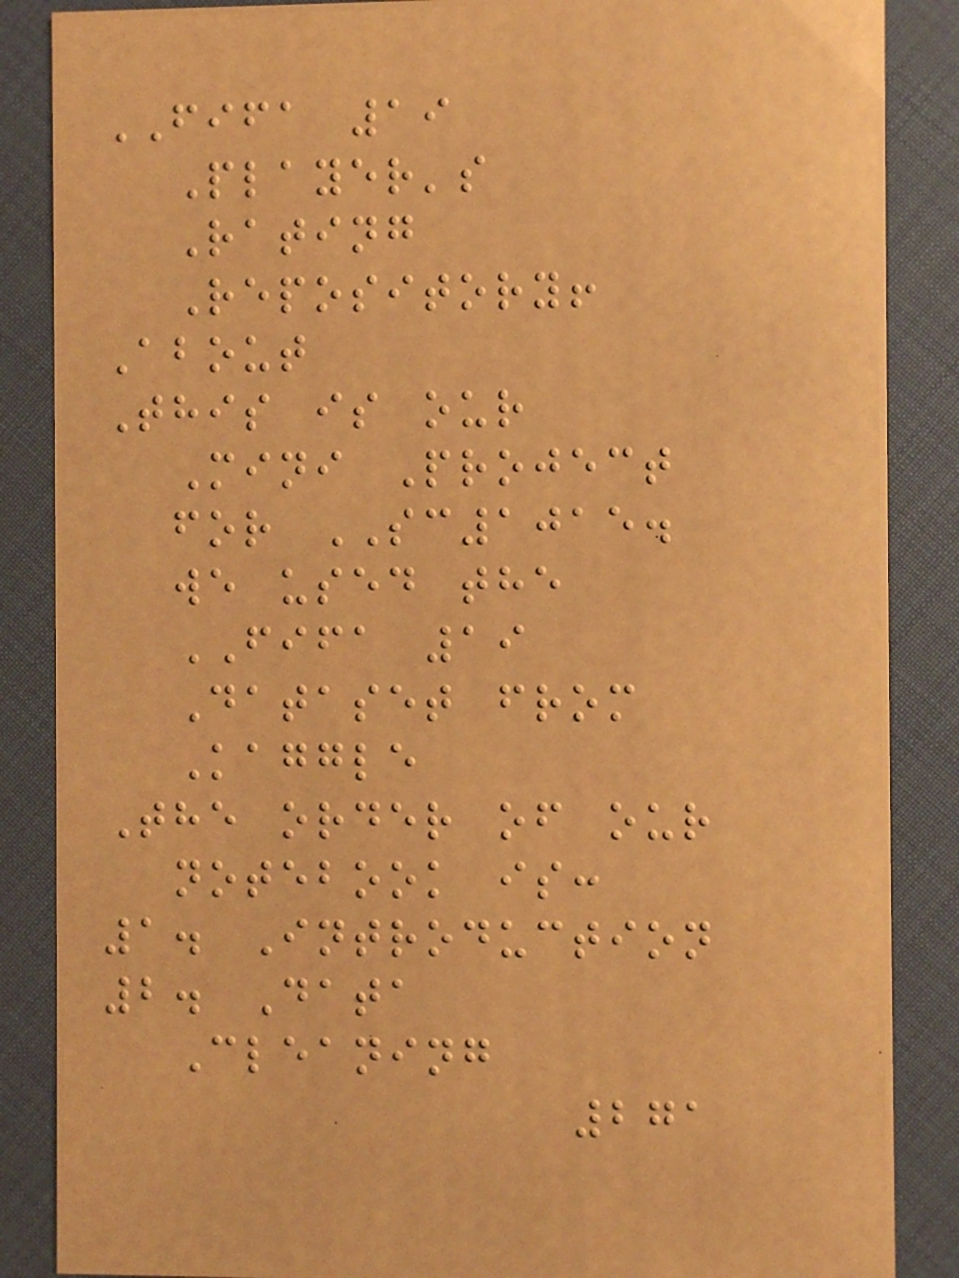FIFA 19
Player's
Rating
Repository!
About
This is our
Mini Project
for SC1015.
we used the
FIFA 19
Dataset from
Kaggle
The order of our
notebook is:
1. Introduction
2. Data
Cleaning
271
